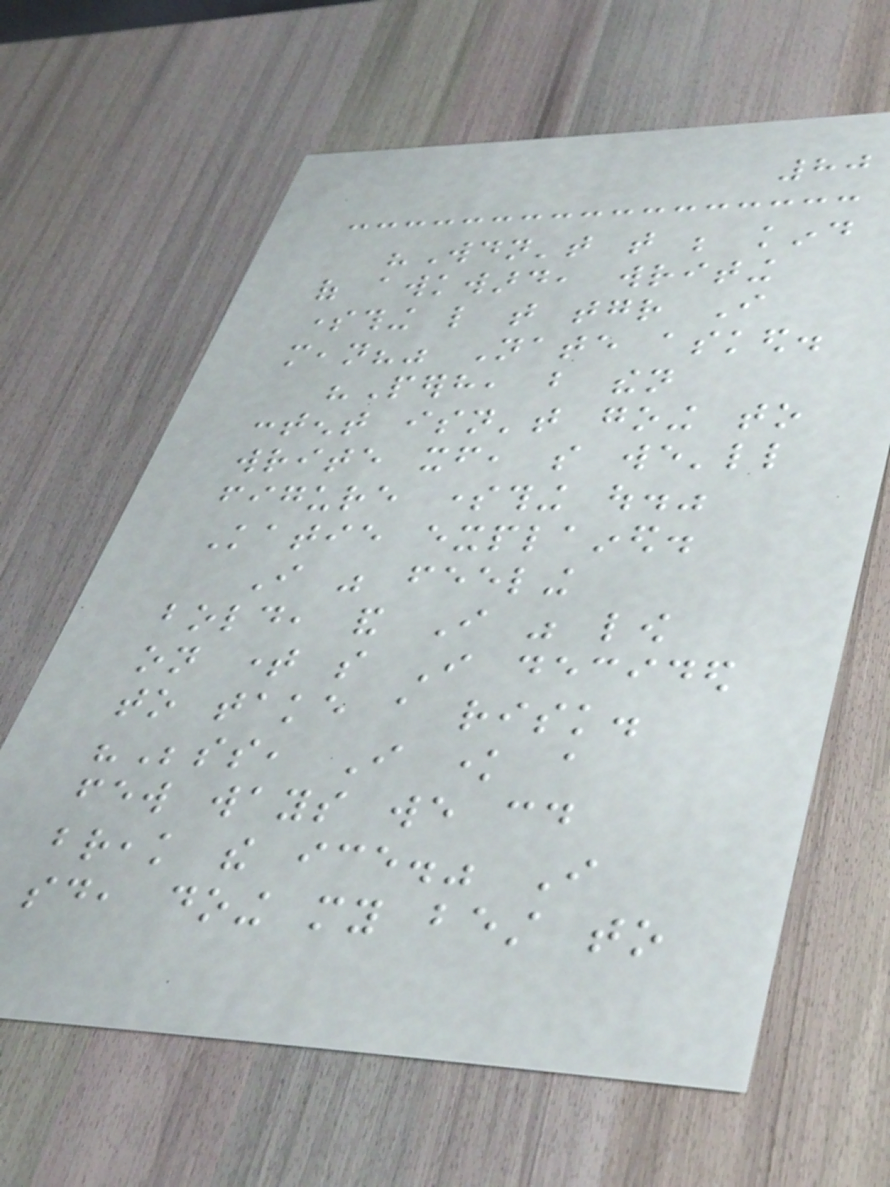80
"Wouldn't that be kind
of awkward, writing
something like that together I
mean?" Nate asked.
"Perhaps, but then
content isn't going to
write itself, so we'll
figure something out."
Katie explained.
I was feeling
bold, and I was low
on time so I decided
to take a risk.
"Besides, I know a
few ways we could
break the ice." I
said, doing my best to
